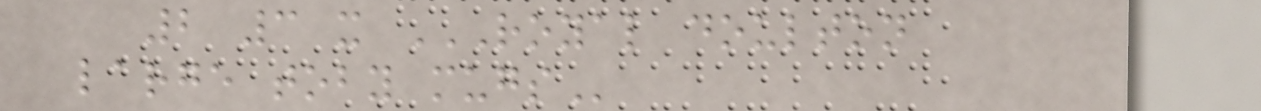2 3 x ROYAL DOULTON
LARGE TOBY MUGS
